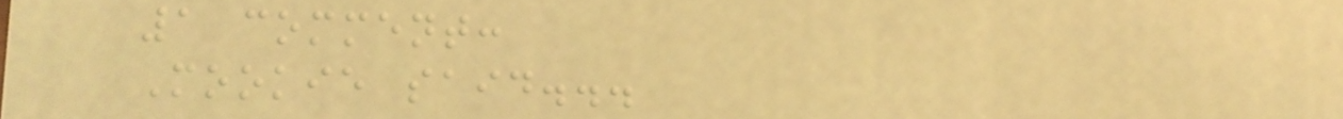1 comment:
Mookie said...
